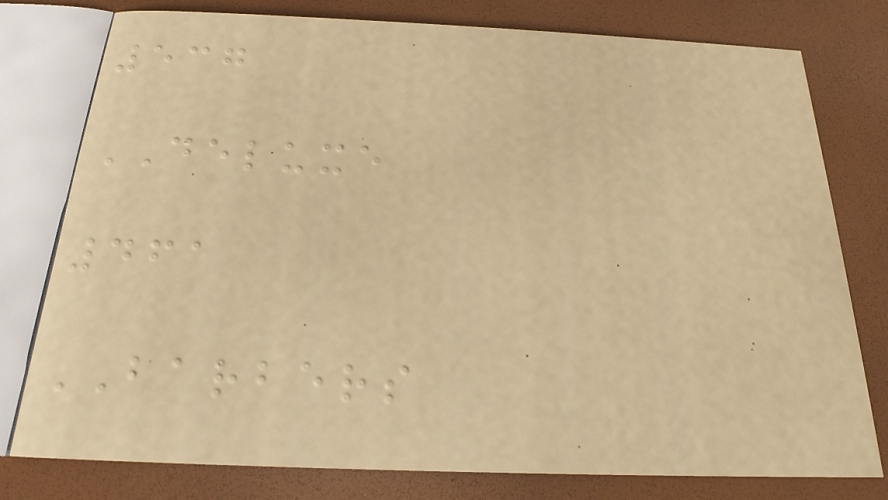537
DELUXE
461
BARBERS
